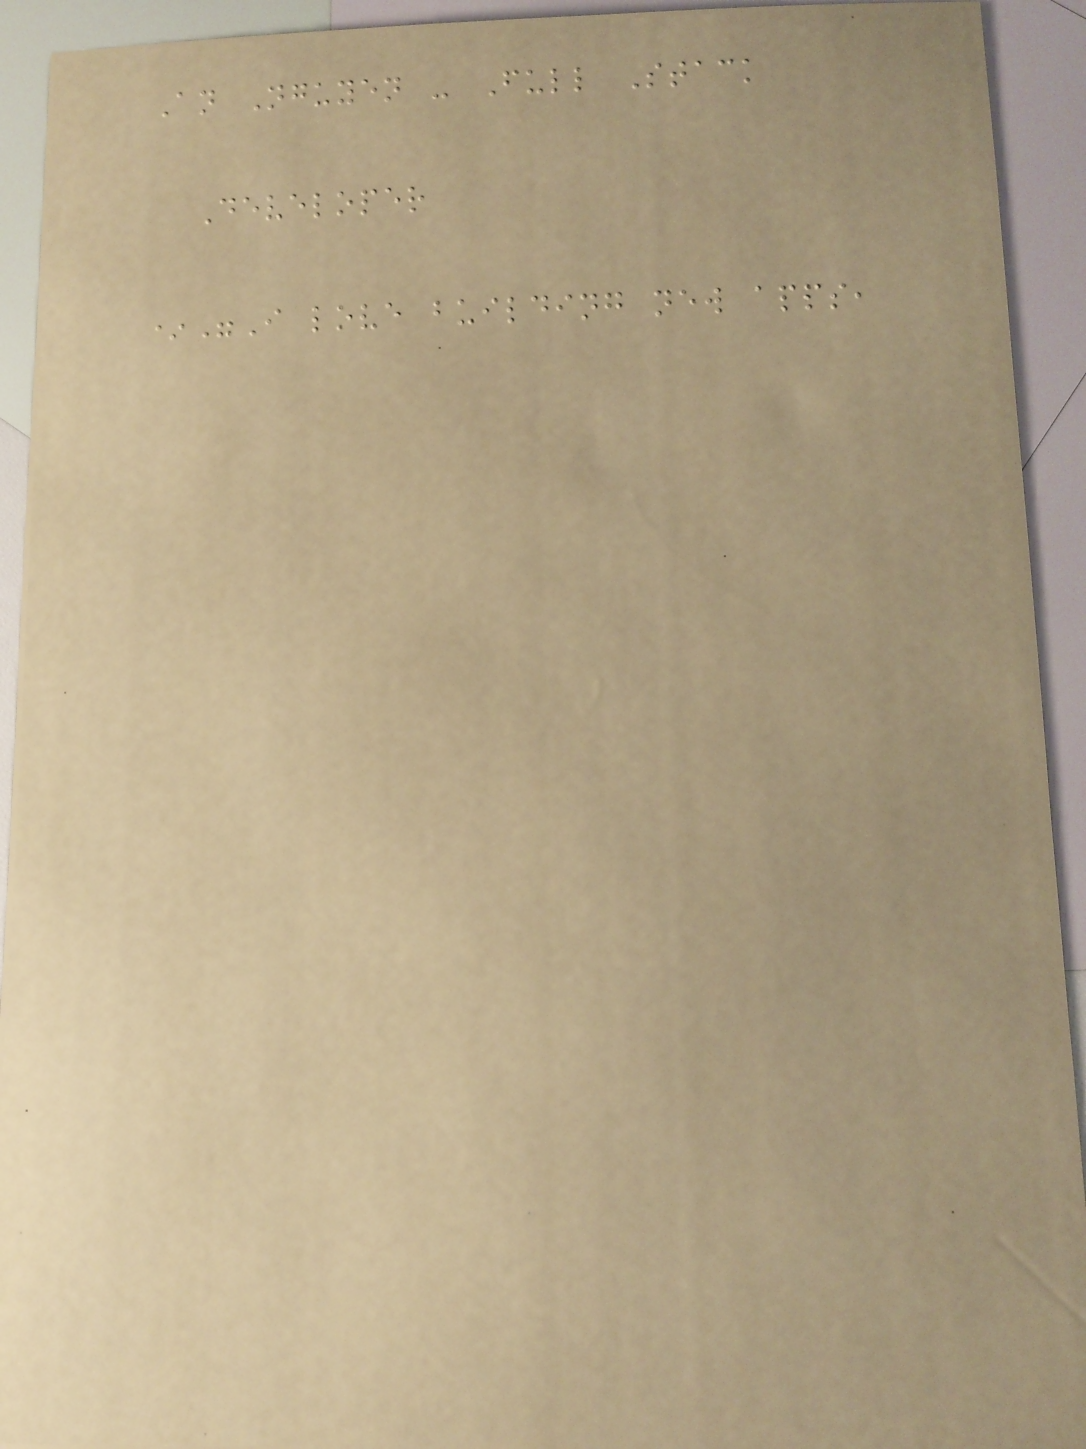An Nguyen - Full Stack
Developer
*"I love building new apps,
